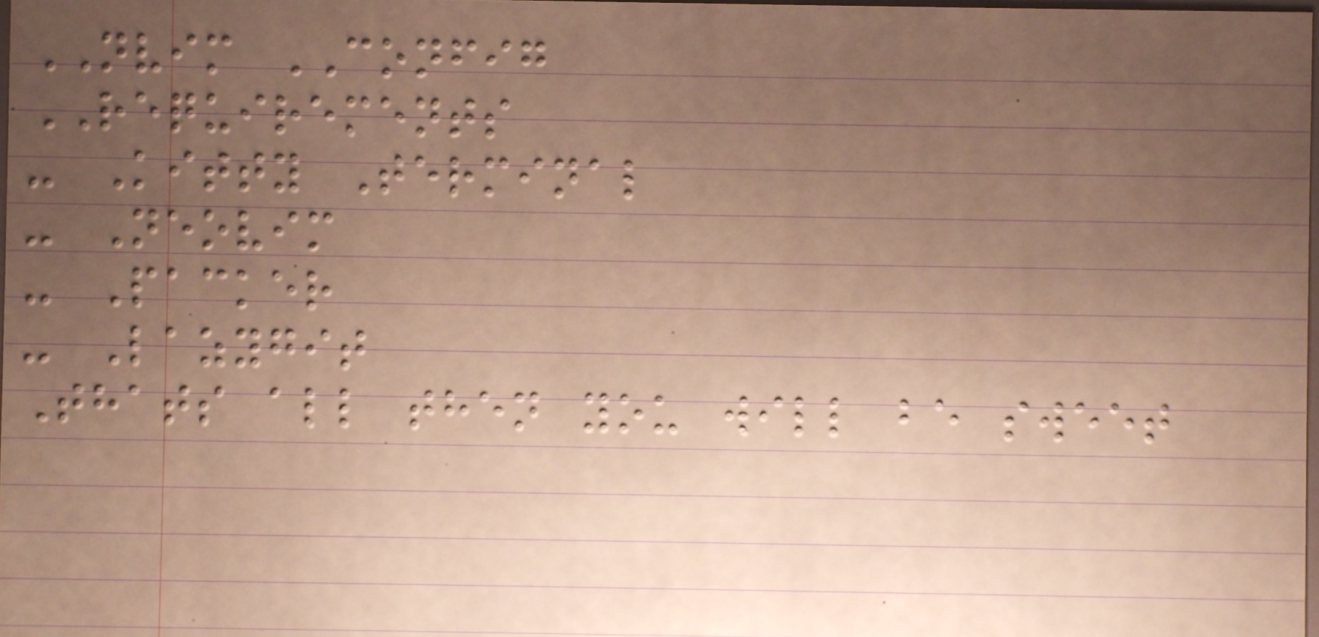NVIM CONFIG
REQUIREMENTS
- Kitty Terminal
- Neovim
- Packer
- Lazygit
Thats all then you will be sweet
